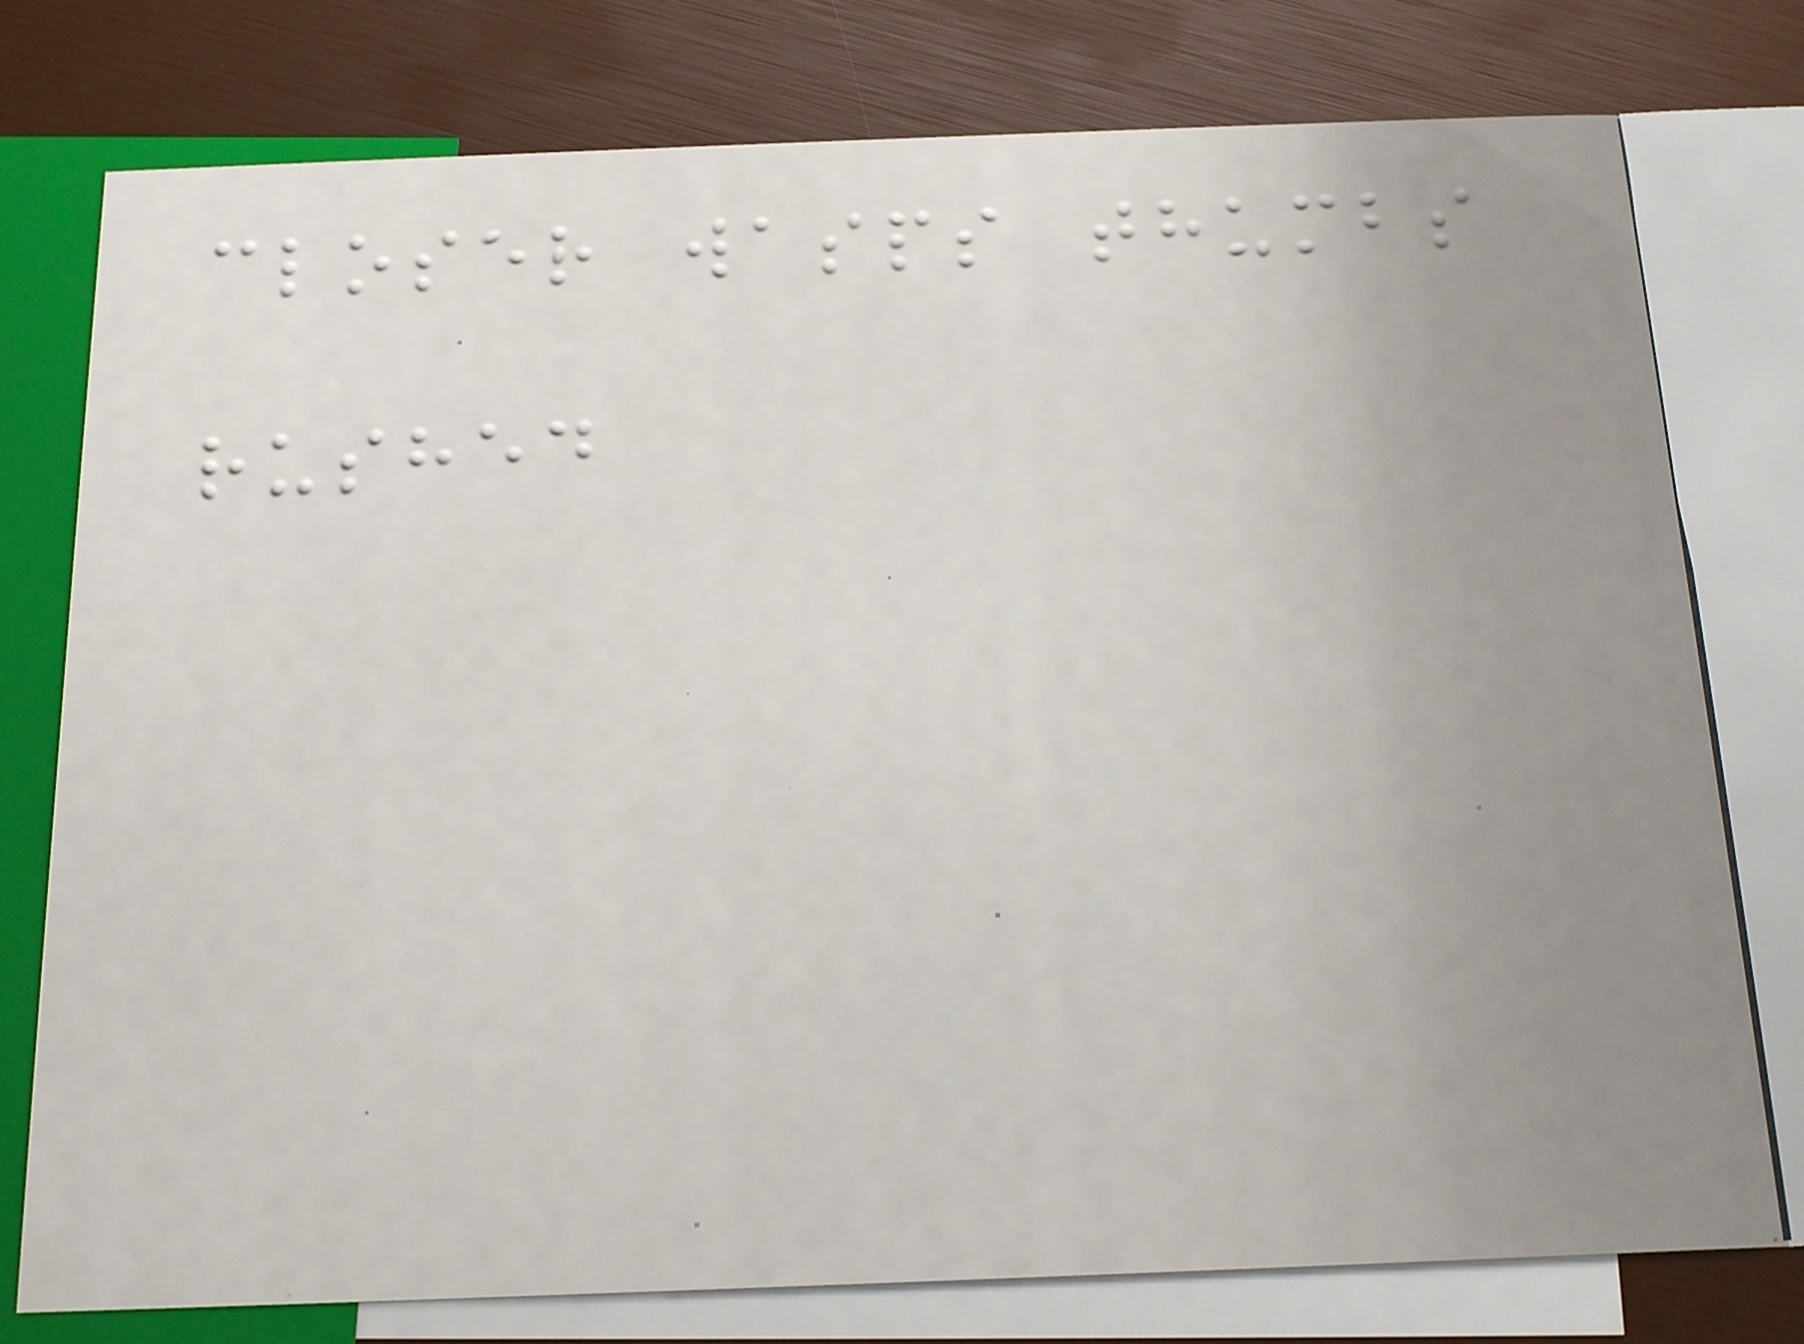closer wasps thumbs
rushed
